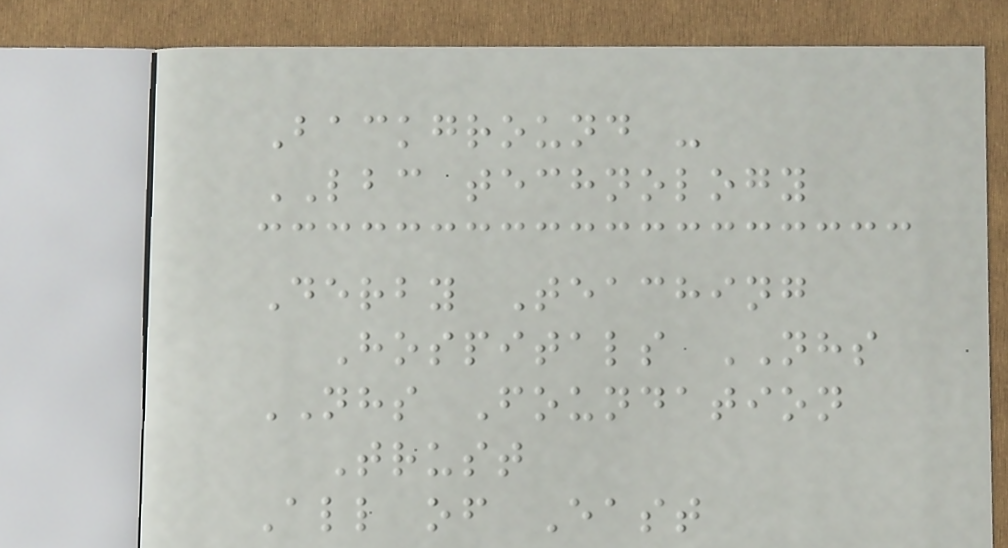Background -
LBC technology
Derby Teaching
Hospitals NHS
NHS Foundation
Trust
All of East
